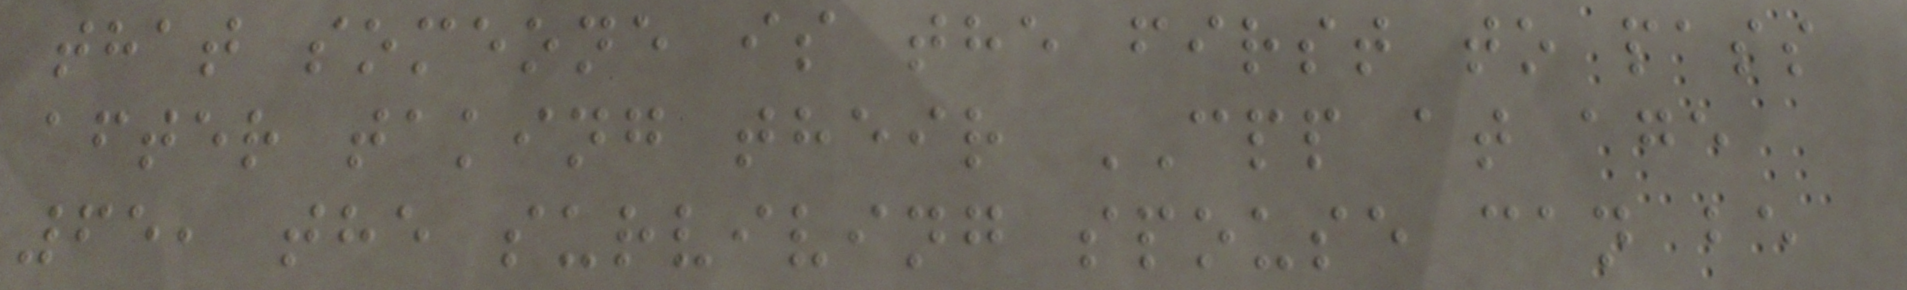that someone is the first to pass
after taking their CPP at age
65, the surviving spouse can be
